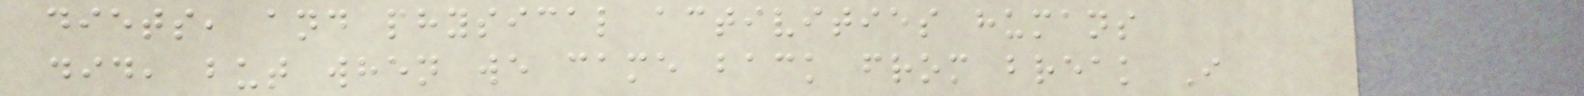diets, and physical activities humans
did, but when we came back from break I
